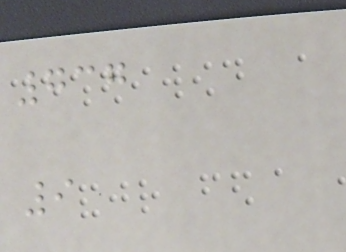737
9
